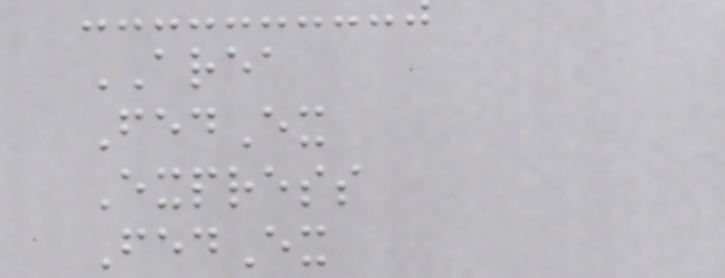AREA
FedEx
Express
FedEx
